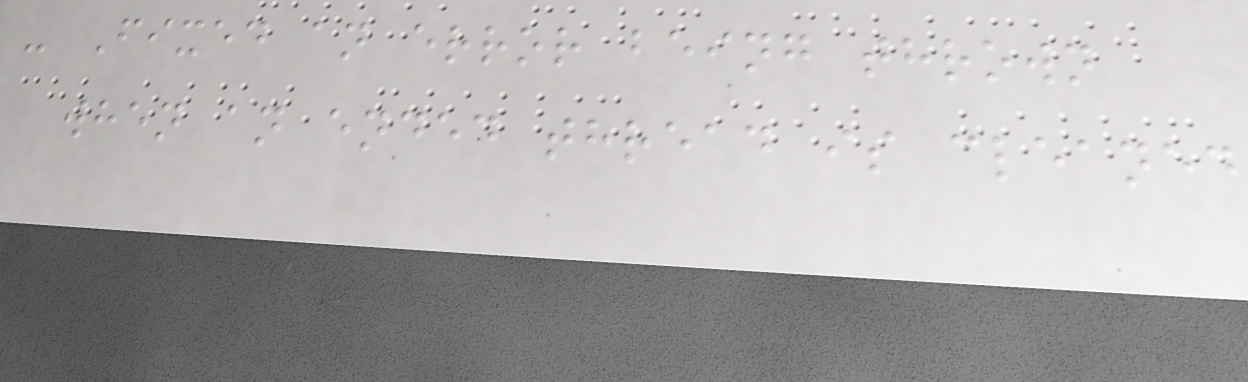- Fixed an error being thrown
when an ended thread is cleaned
